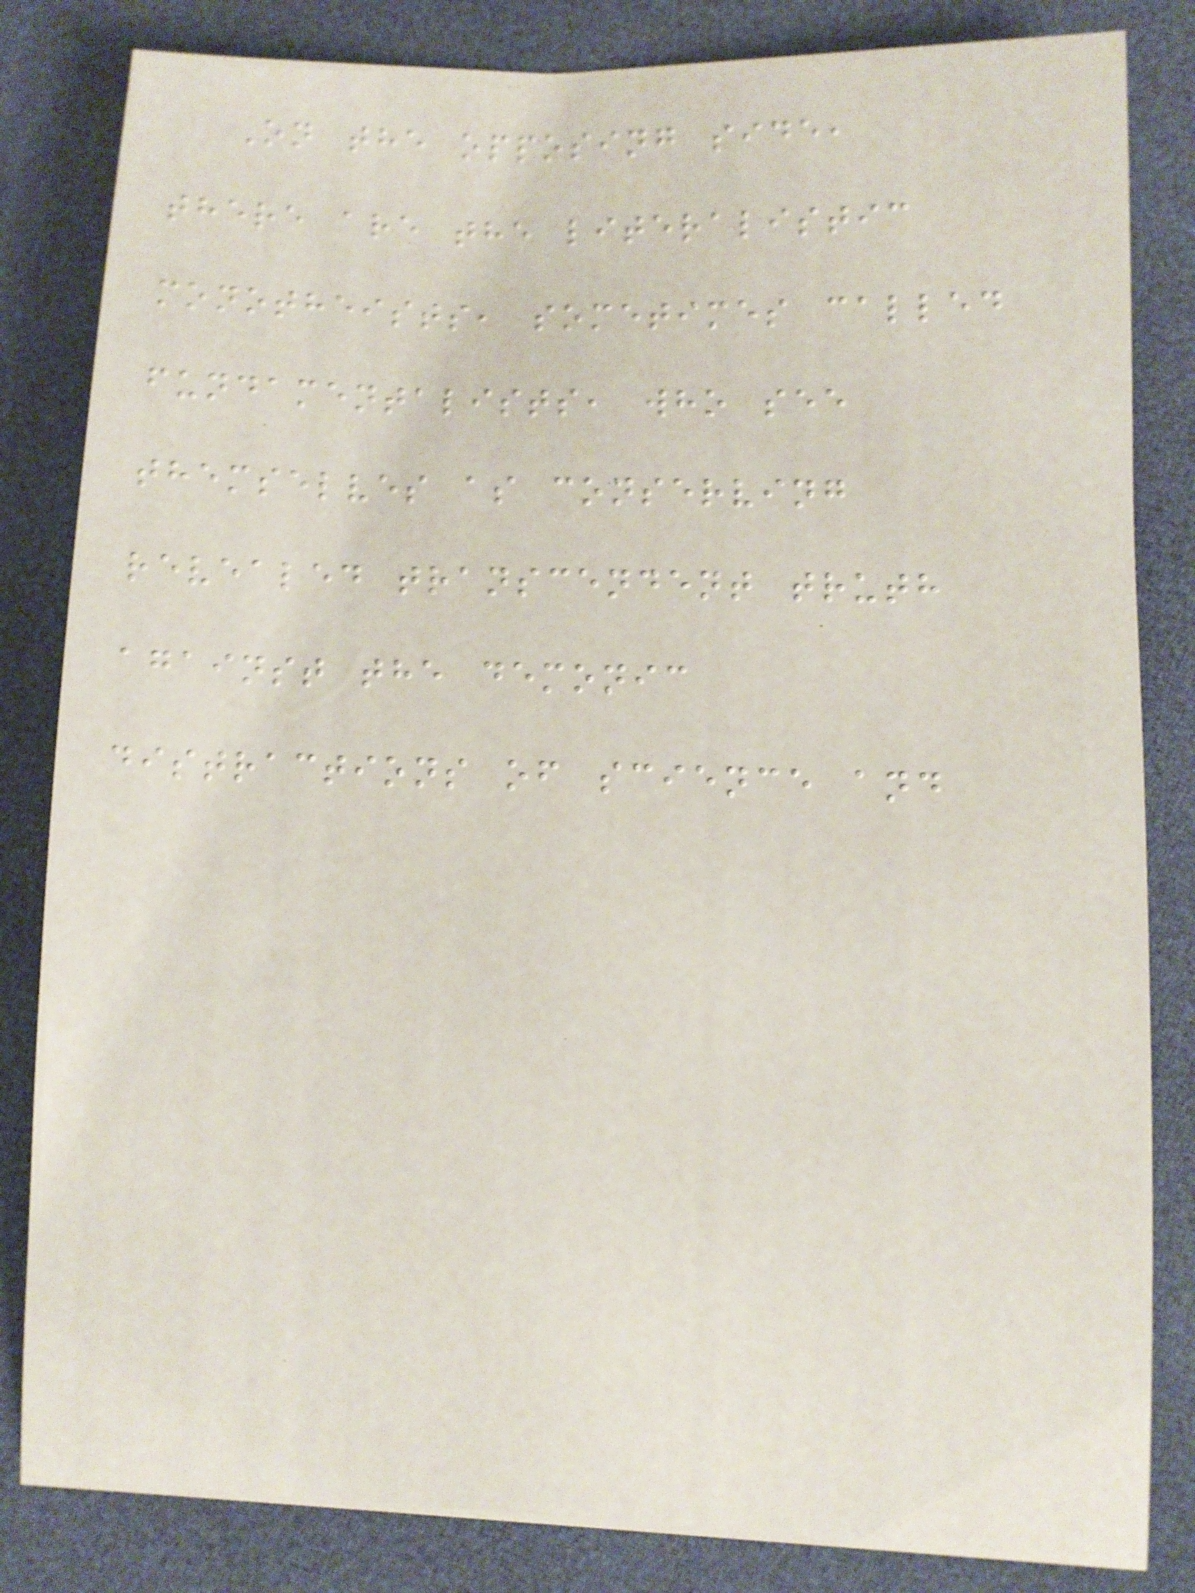On the opposing side,
there are the literalistic
monotheists, sometimes called
fundamentalists, who see
themselves as conserving
revealed transcendent truth
against the demonic
distractions of science and
